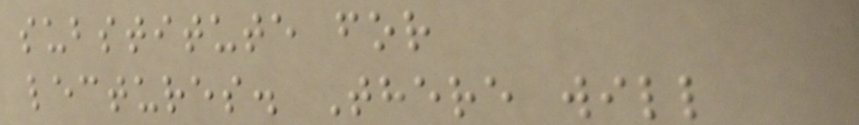substitute for
lectures. There will
